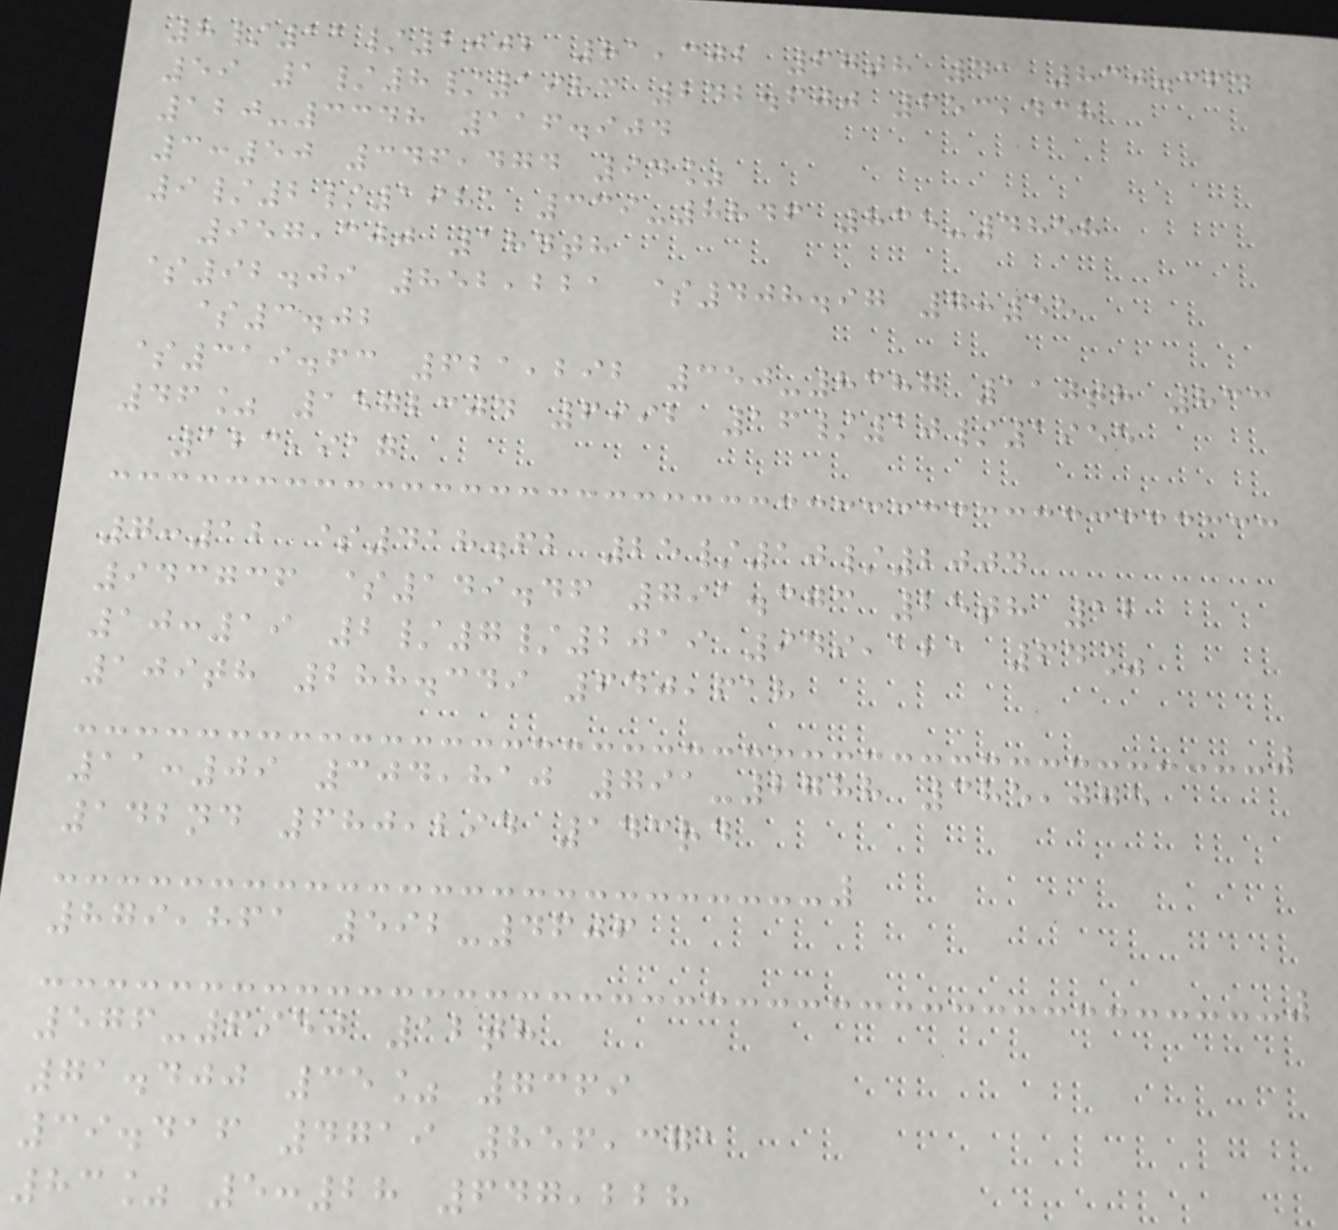8/11/2002 81,302 67th 41 830.364
59 1/8/1983 242.600 653,438
120-3348 116.904
3:50 346,474 94%
9/2/1981 339-8846 835-4858
957,300 184th
$92.09 852,221 $408.97 7:55
$3.02
$319.63 621,292 350-8387 110th 833
46% 1572304 6992 16/10/1955
123,917
7:12 $418.62 25/10/2004
943736 $149.46 791.373 25th 12
10:19 2/7/2019 949,121 64%
109th 288.349 640,618
11:09 304,810 791-2788 385,075
142nd 680,294 143rd
879,861 592-4606
576-6950 12th
71.400 35% 7369
39.416 4719 856,371
83% 5:28 647,228
